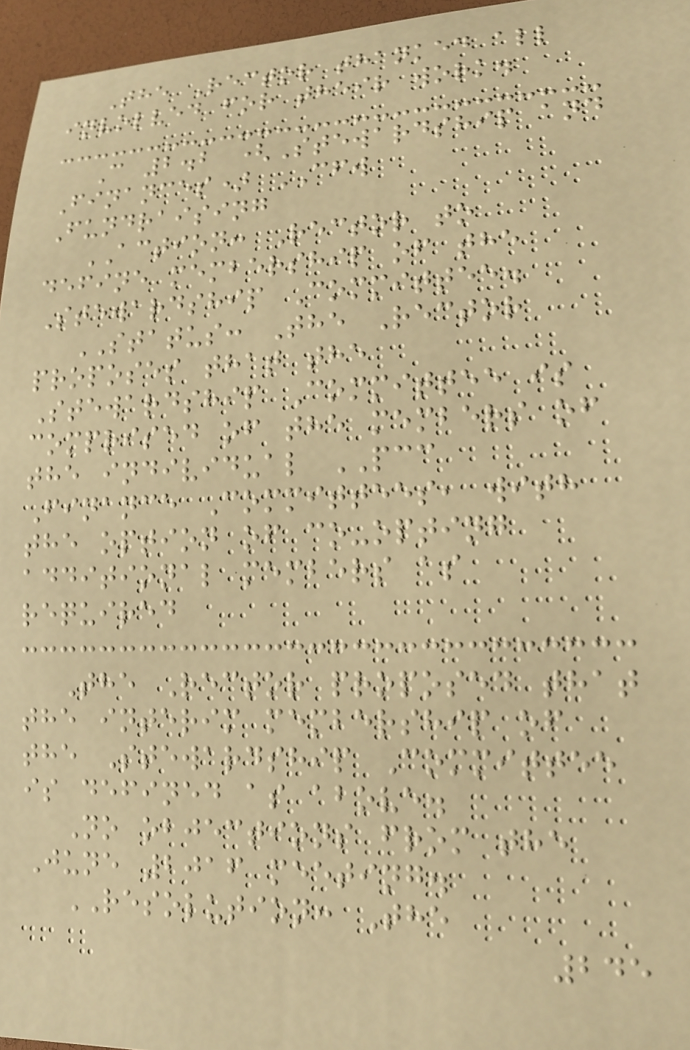The Rector thanked all
involved for their work.
C 2.2 (Stewardship and
Finances) CFW
Fundraising
ACTION: Rector to
define membership of the
Stewardship Committee.
STATUS: The Rector
proposes that the
Stewardship Committee is
comprised of the members of
the individual PCC
Finance Committees, with
the option of co-opting
additional members as
required
The Rector proposed that
the interim membership of
the Stewardship Committee
is defined as above.
No objections from the
June 2016 meeting.
RESOLUTION: The
245
